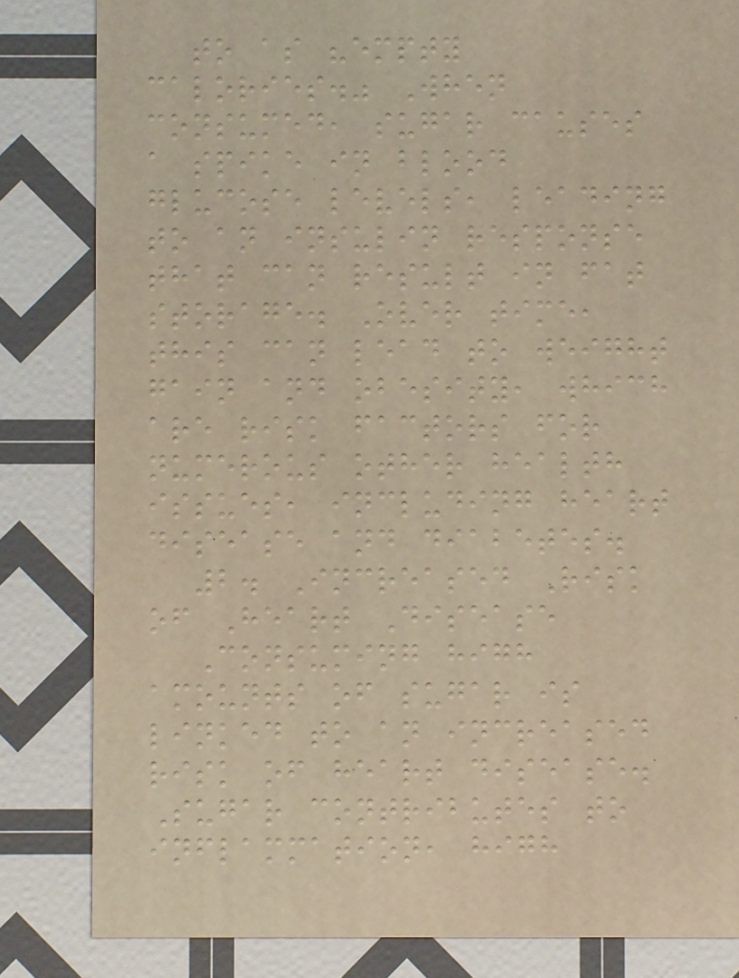to as "empty
calories." When
consumed, sugar causes
a spike in blood
glucose levels, leading
to an insulin response
that can result in fat
storage. Over time,
this can lead to weight
gain and obesity, which
are risk factors for
numerous other health
issues, including heart
disease and diabetes.
2. Increased Risk
of Heart Disease
Consuming high
amounts of sugar is
linked to an increased
risk of heart disease.
Sugar contributes to
inflammation, high
